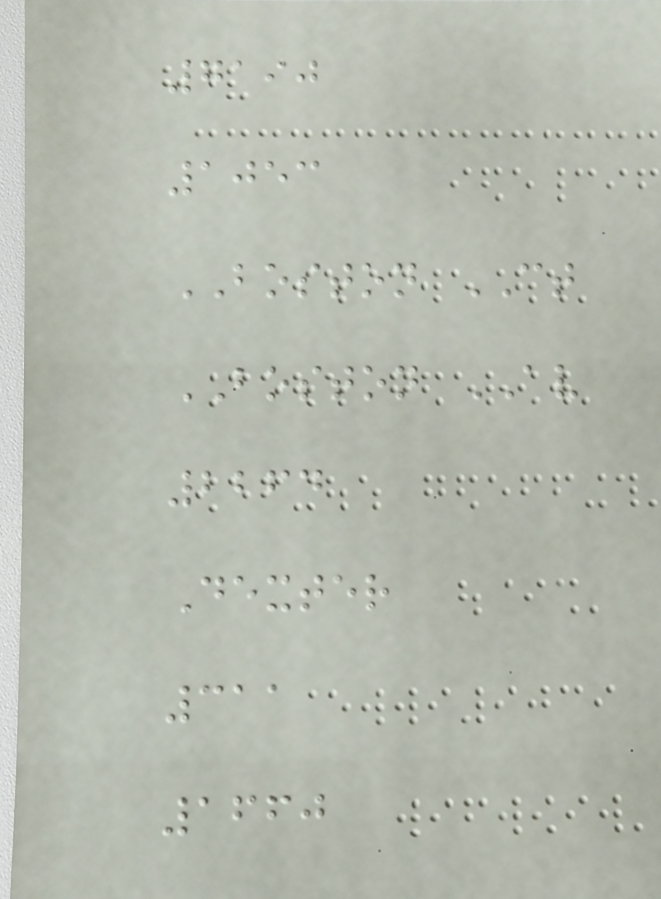7190
1053
BOSTON CT
BOSTON AV
2264
Dexter
311
1660
